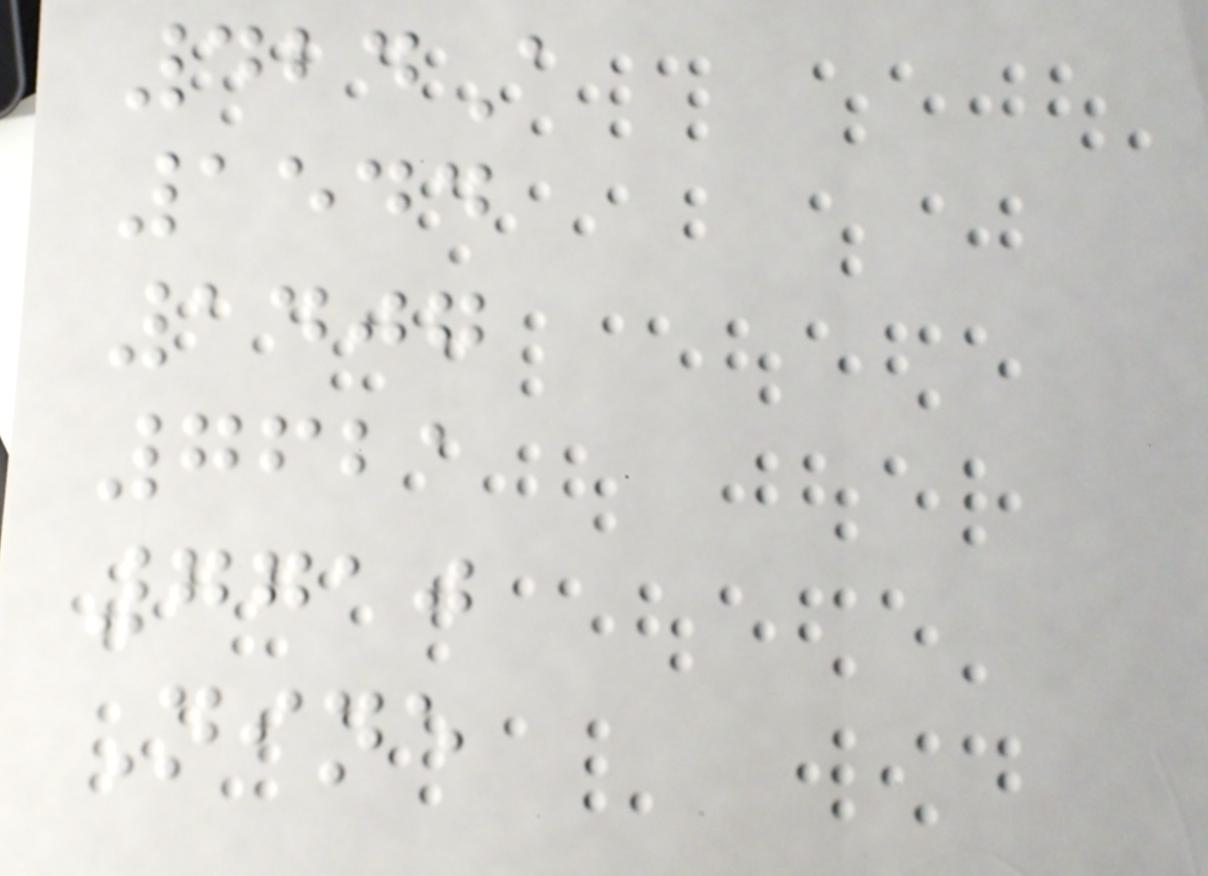424A
1544
1407
7621
7710
Nine
